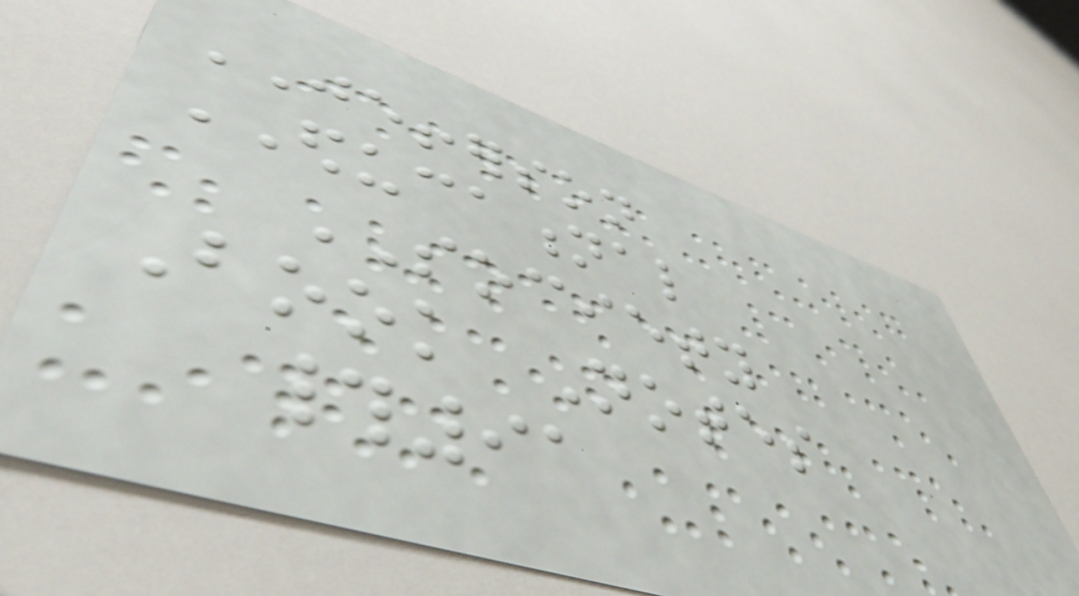JEFFERSON
EDUCATIONAL
SOCIETY
Book Notes
#91
